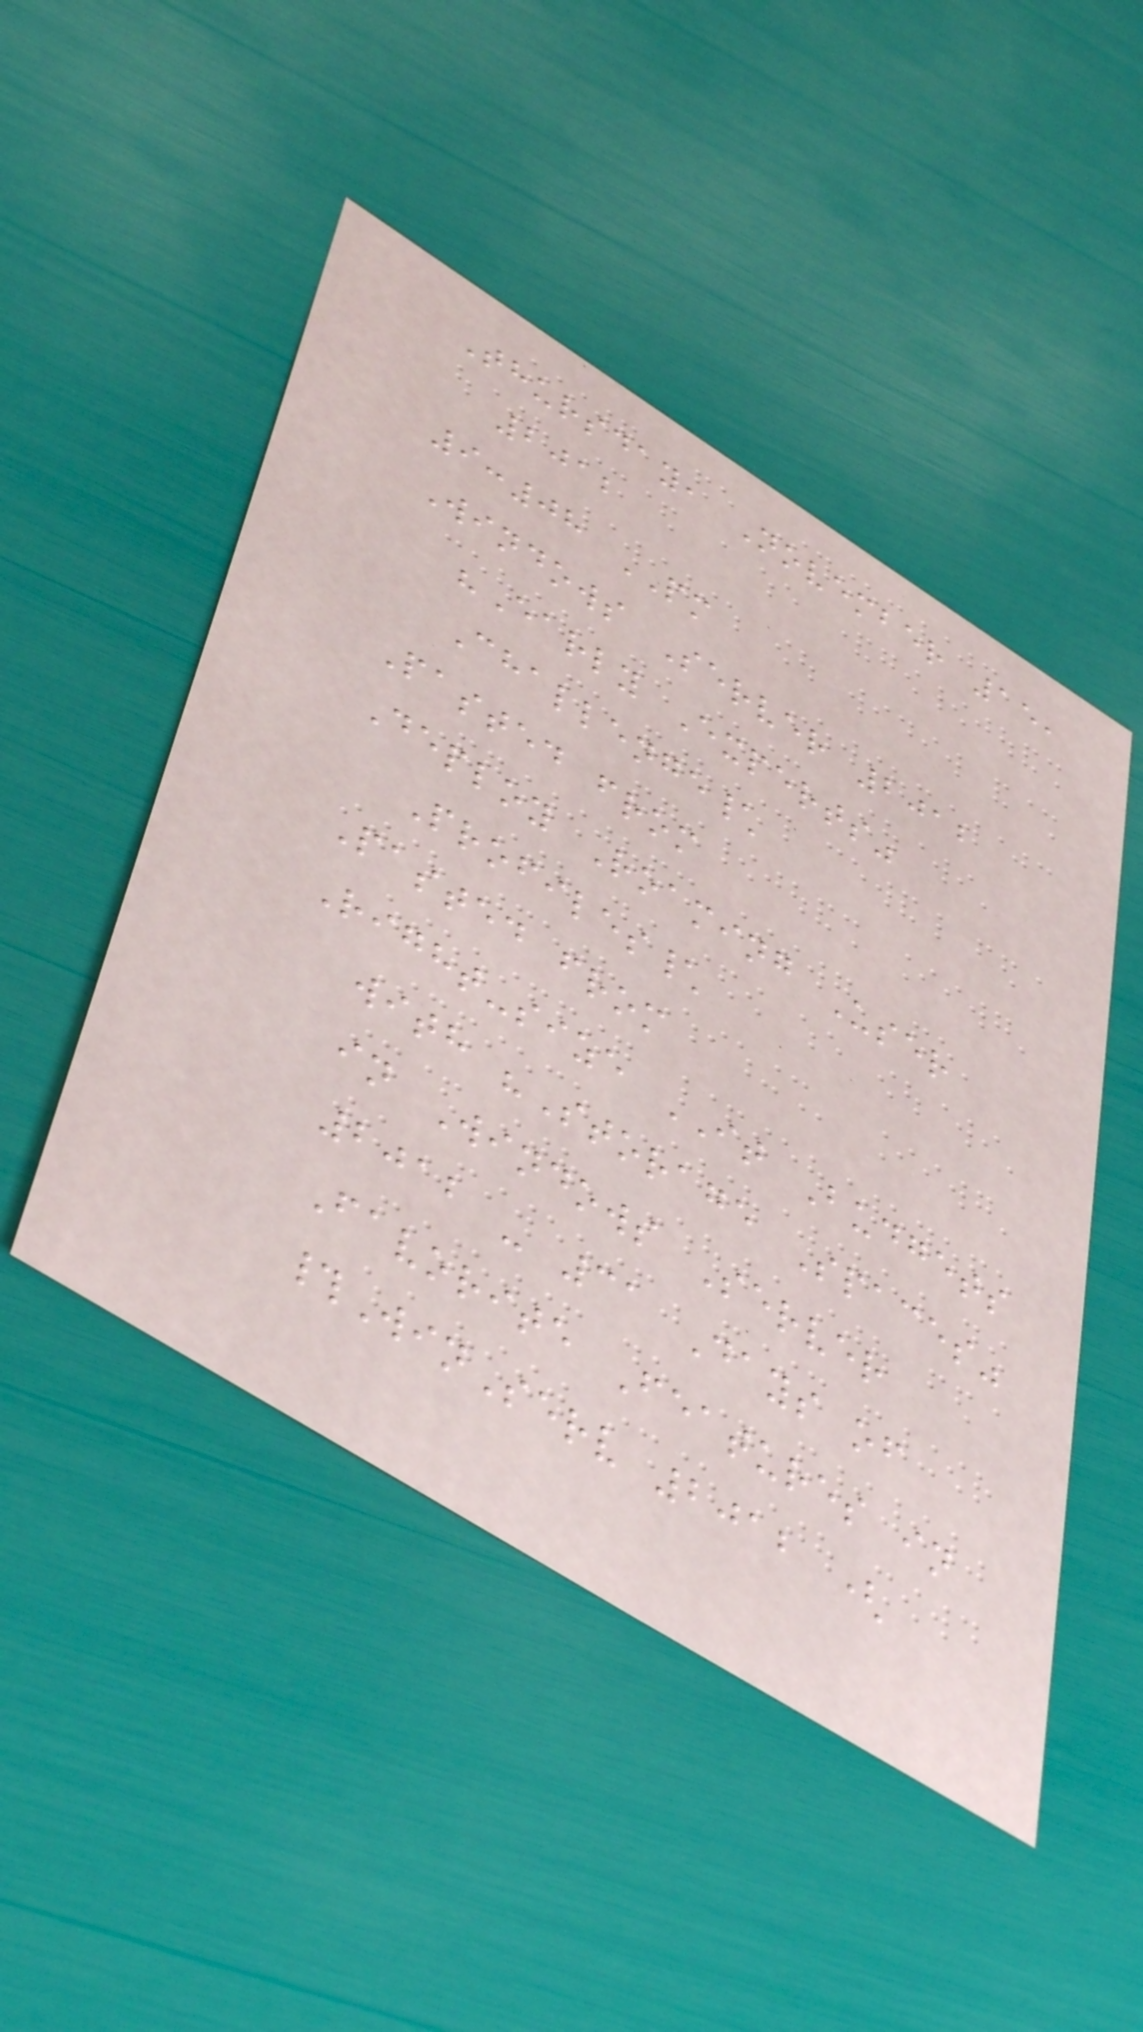Thursday, November 15,
2012
9:08 PM
Windows Server 2012
"Early Experts"
Challenge\
Pasted from
Deploy Roaming User
Profiles\
Pasted from
Right-size IT Budgets
with "Storage Spaces"
in Windows Server
2012 - 31 Days of
Favorite Features in
#WinServ 2012 (
